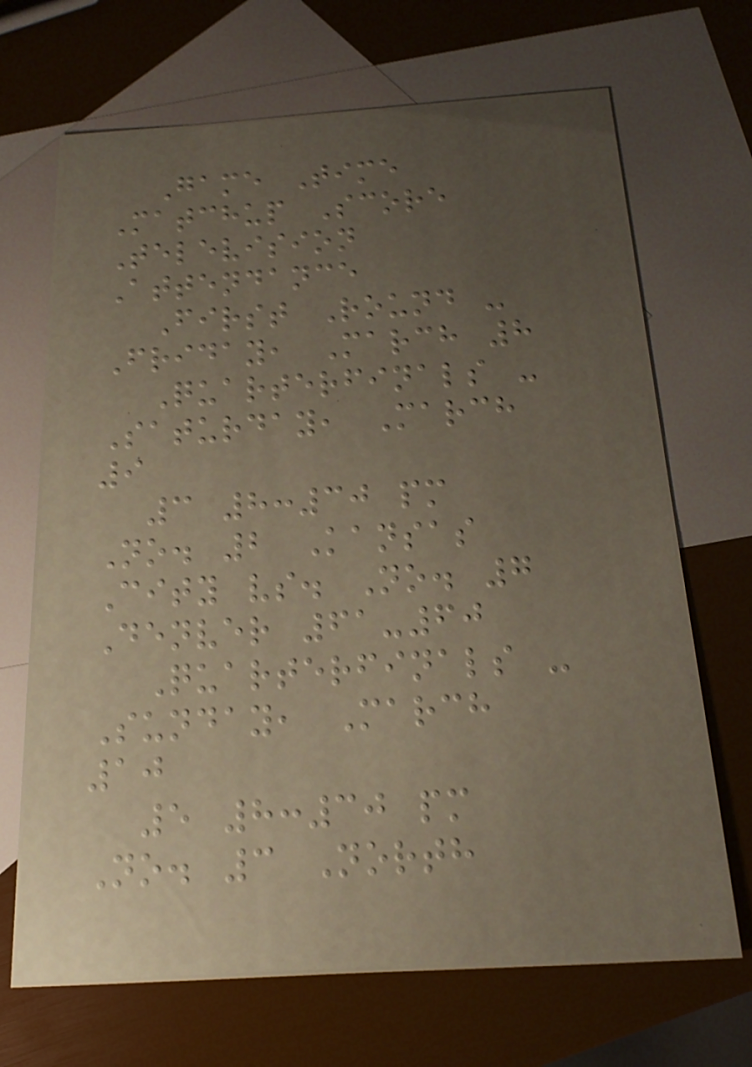Game Time
Matchup Score
Television
Attendance
First Round -
Friday, March 8
Quarterfinals -
Saturday, March
9
3 8:30 pm
No. 2 Kansas
City vs. No. 7
Denver 61-60
Quarterfinals -
Sunday, March
10
5 8:30 pm
No. 3 North
